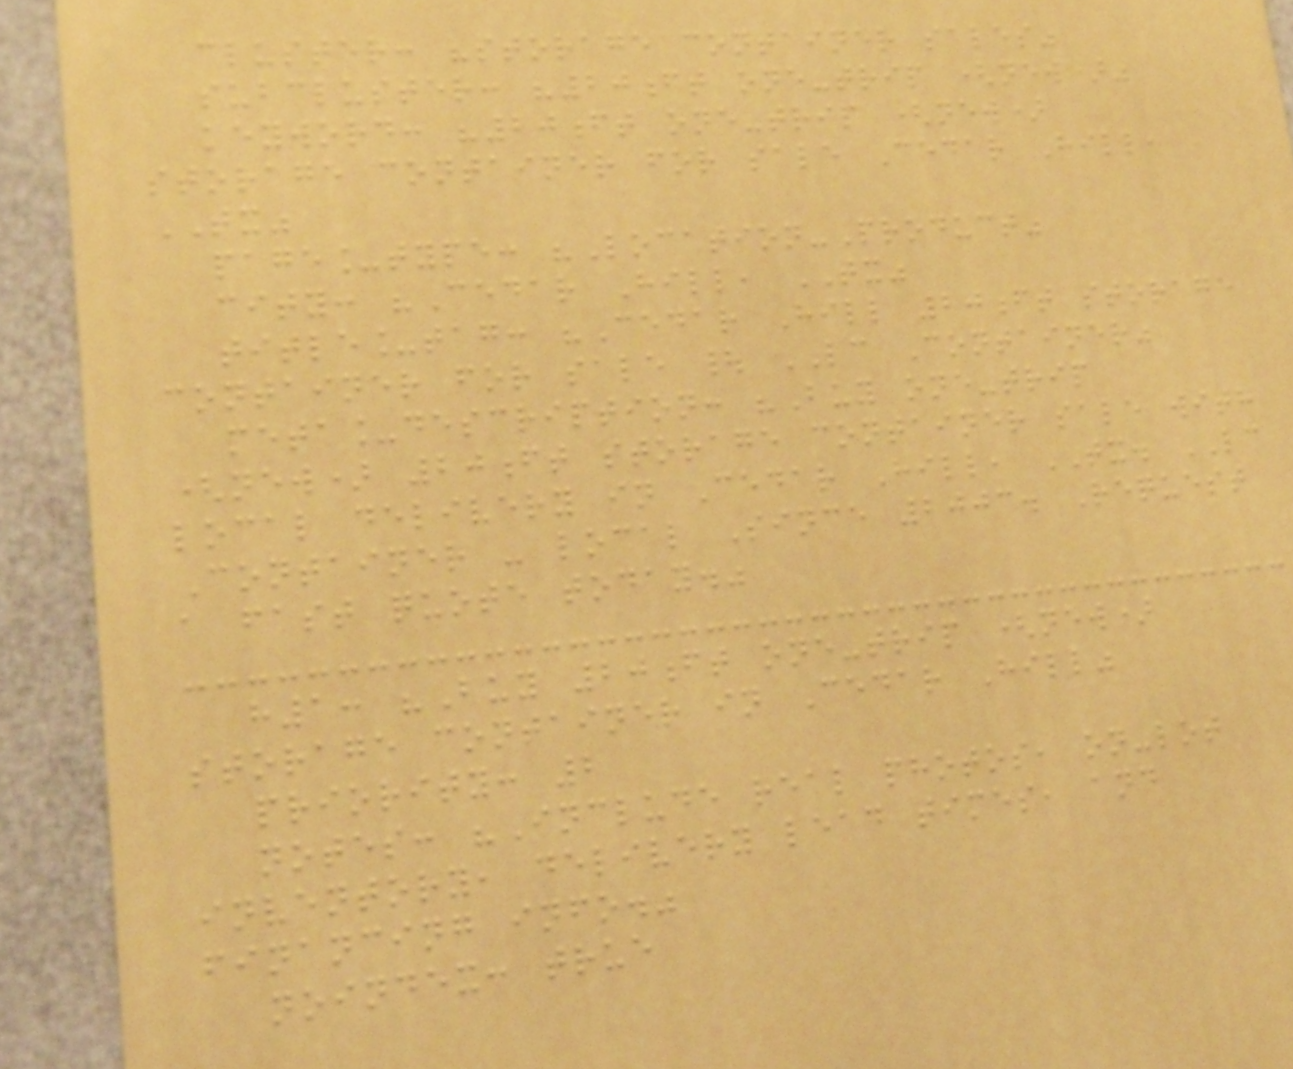cluster: "storage container sales"
subcluster: "20ft one-trip (new)"
keyword: "20ft one-trip (new)
storage container for sale Cedar Hill,
TX"
page_type: "Location-Product"
city: "Cedar Hill, TX"
title_tag: "Cedar Hill 20ft storage
container for sale | LC Container"
meta_description: "Buy one-trip
(new) 20ft storage container sale with
local delivery in Cedar Hill, TX. LC
Container - local Since 2003. Request
a fast quote today."
h1: "Buy 20ft one-trip (new)
storage container in Cedar Hill"
priority: 2
notes: "Include real photos, on-lot
inventory, delivery lead times, and
financing info."
noindex: true
